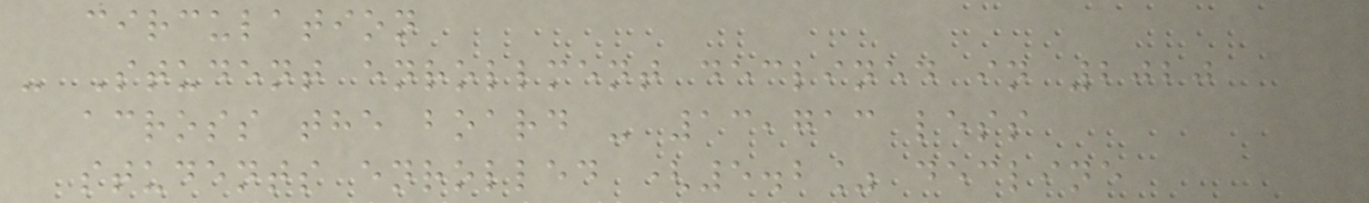circulation
- Student enrollment declined in 2020
across the board - 13,713 less
students enrolled (5.2% decline
